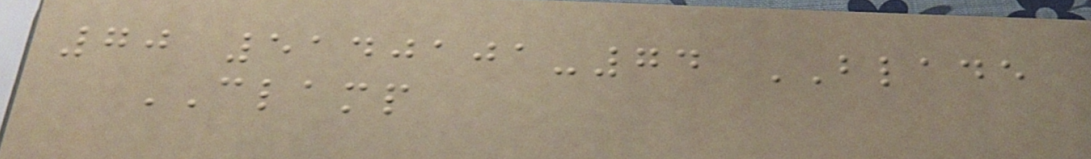70 5140101-74 BLADE
CLAMP
